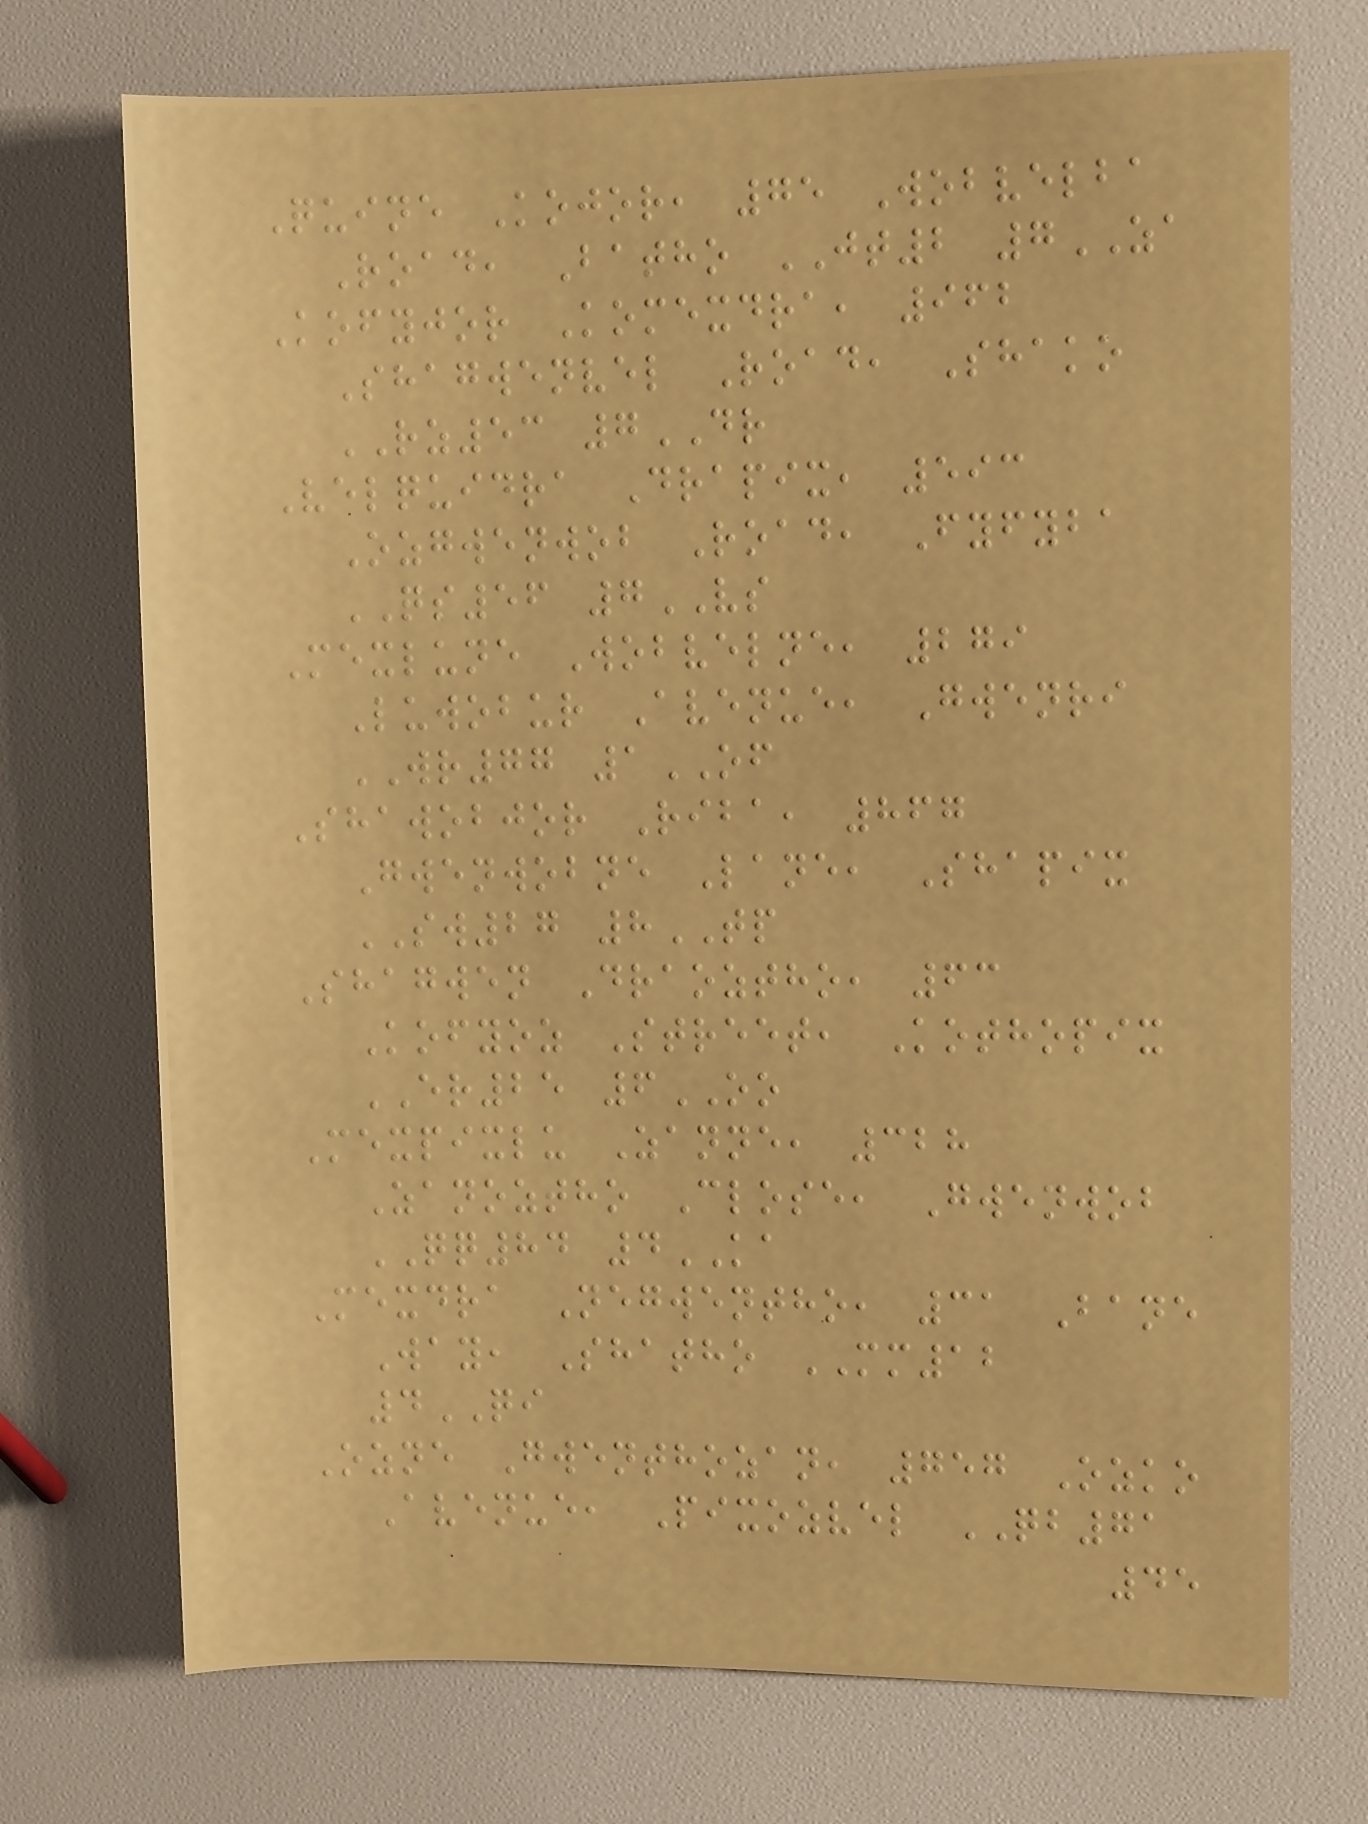Quine Kojor, 75 Wobvelba
Road, Batho JT2 7ZA
Kofyjor Komexdra, 962
Shagwenvel Road, Shako
RZ53 7DR
Velquidra Drapix, 593
Ozgwenwob Road, Fyfyba
QS56 7VS
Mexlune Wobvelne, 279
Luwobur Avenue, Gwenri
WR77 1OF
Shawobjor Riba, 867
Gwenwobne Lane, Shapix
SW27 8TP
Shagwen Draoztho, 63
Kofyoz Street, Kothopix
ER25 6OO
Mexpixlu Zanne, 328
Zanoztho Close, Gwenwob
QQ84 4KA
Mexdra Negwentho, 31 Bane
Way, Shatho MM12
4QI
Ozne Gwenthozan, 757 Ozko
Avenue, Pixozvel QB71
45
